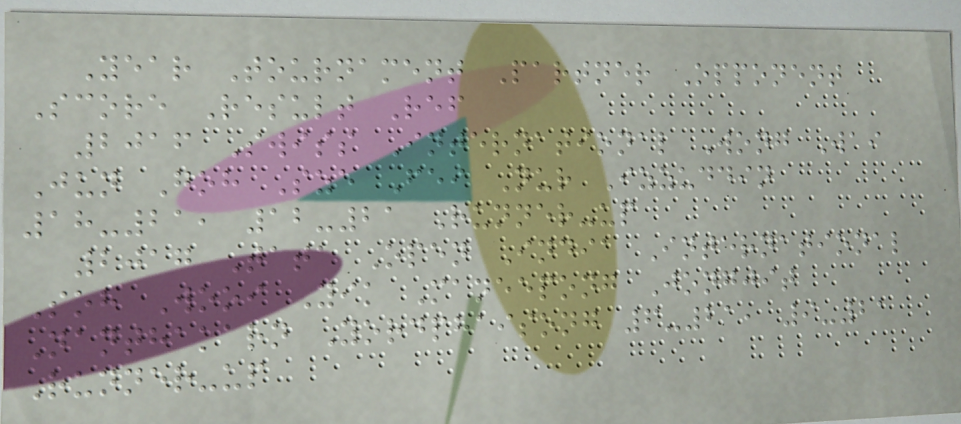Year Tournament Partner Opponent
Score Result Ref
2016 Swiss International Wong Wai
Jun Goh Sze Fei Nur Izzuddin
18-21, 12-21 Runner-up
2017 Tata Open India International
Soh Wooi Yik Maneepong Jongjit
Nanthakarn Yordphaisong 6-21, 9-21
Runner-up
